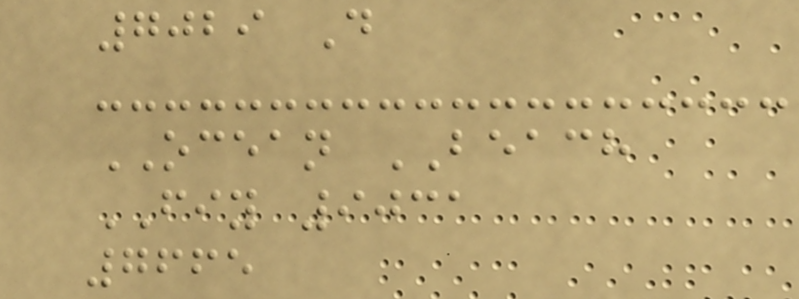7029 D
OCEAN BEACH
FIY 9031
7665
